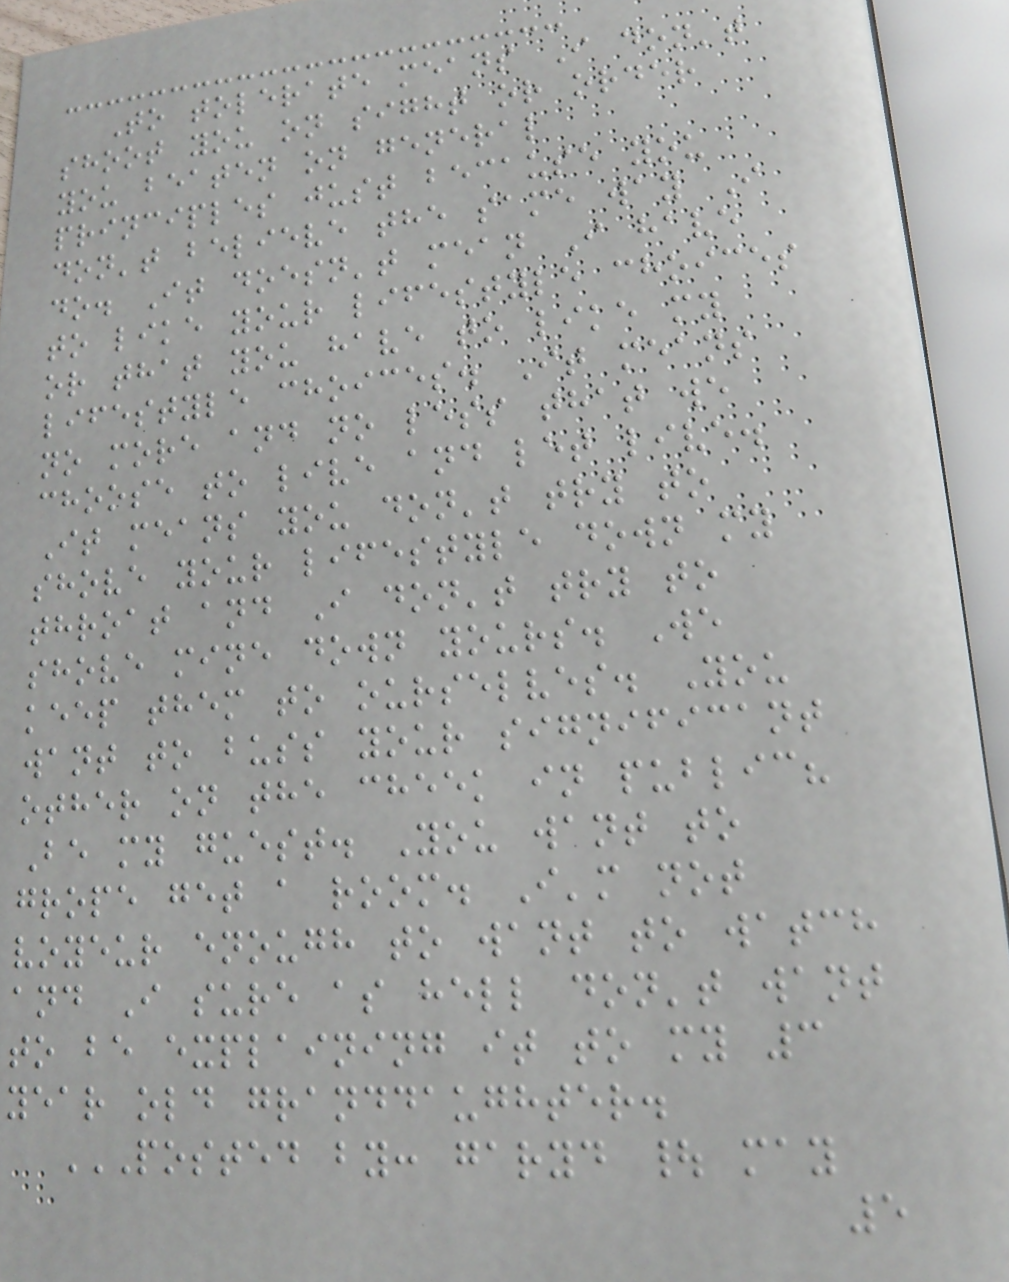To tolerate means I don't
shoot you on sight or order
you beaten on general
principles just because you
don't believe the same way I
do. It doesn't mean I have
to like your lifestyle choices
or that you have to like my
lifestyle choices. It means
no more and no less that we
choose to live and let live.
It means you don't try to
shove your lifestyle down my
throat and I don't try to
shove mine down yours. We
keep them to ourselves. You
want to buss your significant
other on the cheek in public?
Be my guest. You want to
grope get a room. I'm not
voyeur enough to want to watch
and I sure as hell don't want
to be explaining it to my 3
year old granddaughter.
POSTED BY: GARYD | MAY
5
